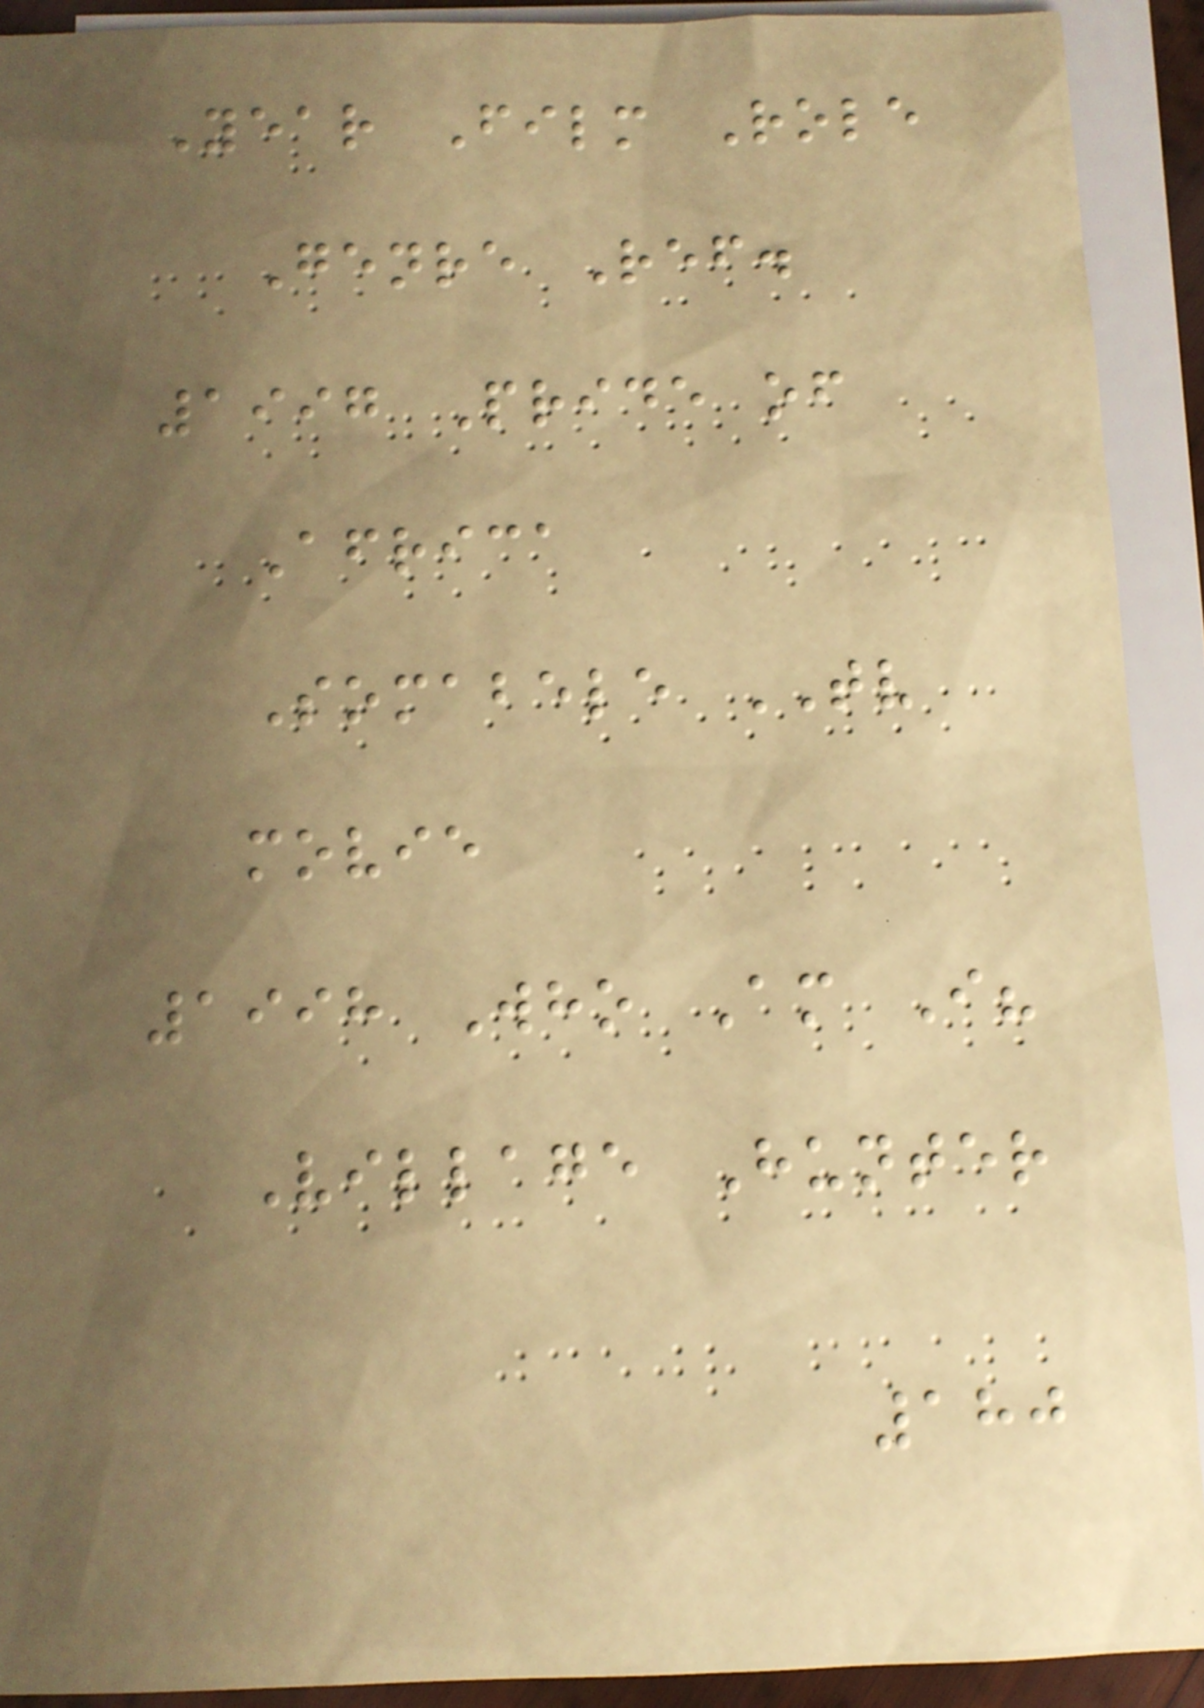Year Film Role
Genre Ref.
1997 Pride of
Africa
Somabele TV
movie
1998 Who Am I?
Village Hunter
180
